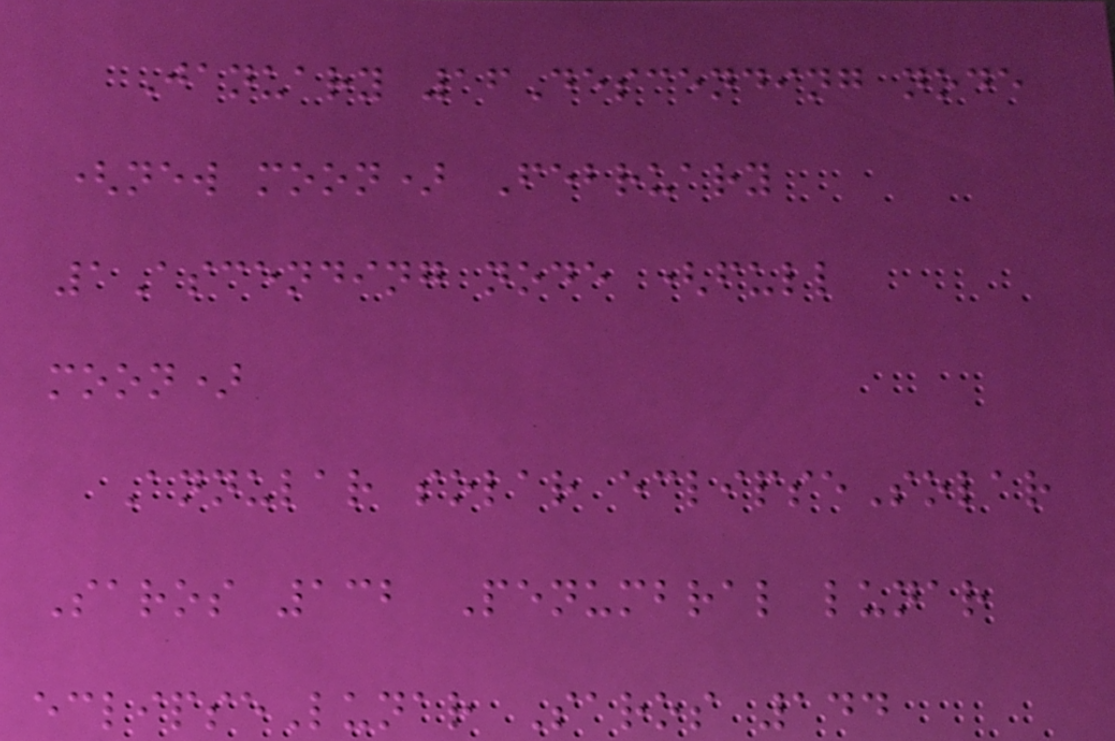January 16Descending node
(new moon) February
1Ascending node (full
moon)
Annular solar eclipseSolar
Saros 132 Penumbral lunar
eclipseLunar Saros 144
